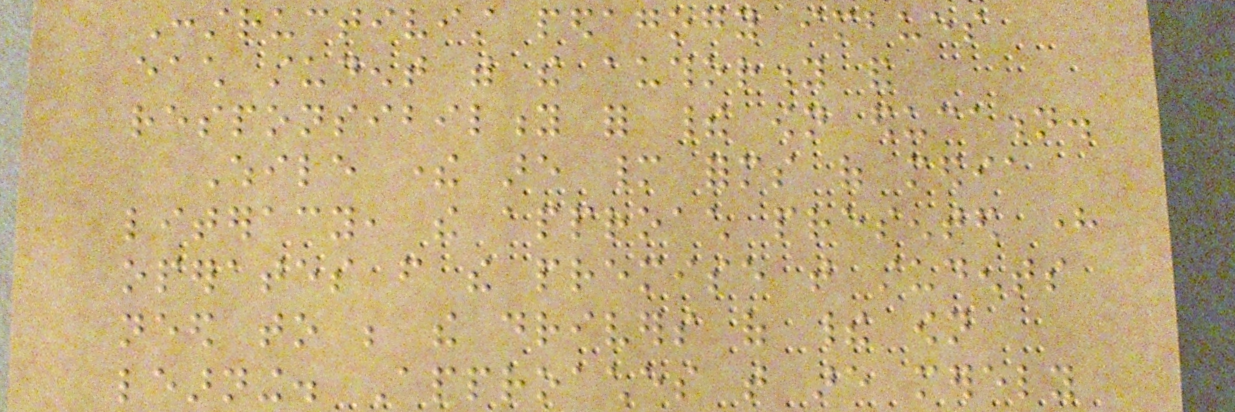Constructivist pedagogy imbues
each student with the authority and
responsibility for their own education.
While there are many forms of media
literacy, the approach presented here
operates from the premise that students
need to be the drivers of their own
learning. Approaches that are merely
